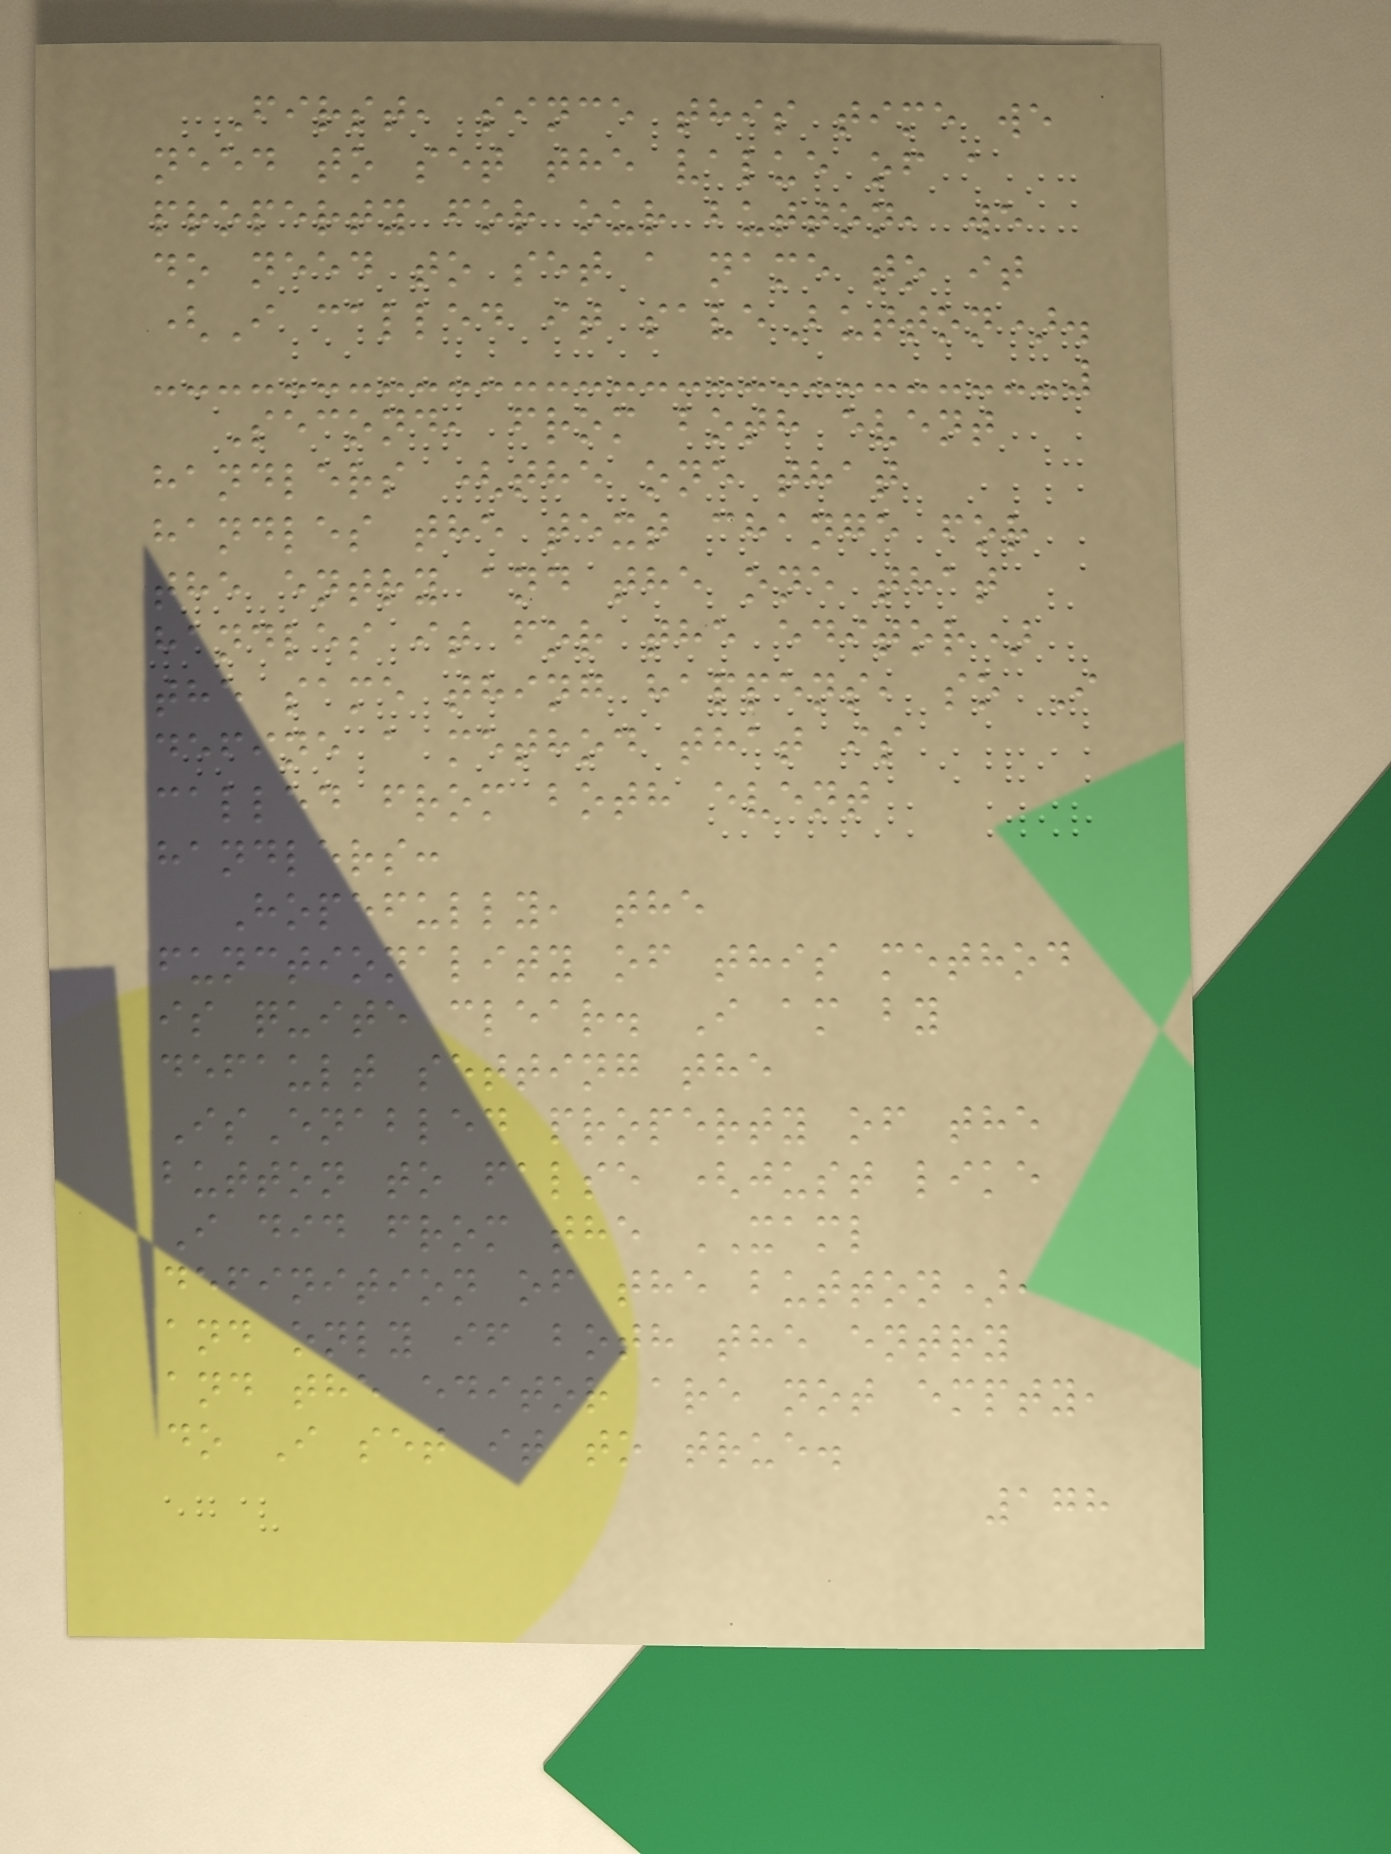First, since this time we
need to set the value of a
property for our button, we
do need to set a name to it
(I called it saveButton).
Second, from both event
handlers (the one that
handles the text change for
the entry and the one that
handles it for the editor)
the same thing happens, so I
define a method that is
called from both event
handlers:
Hopefully, the
functionality of this method
is quite clear. I am by
default setting the
IsEnabled property of the
button to false (just like
I did from the XAML
definition of the button),
and only if both the entry
and the editor are not empty,
do I set it to true.
178
